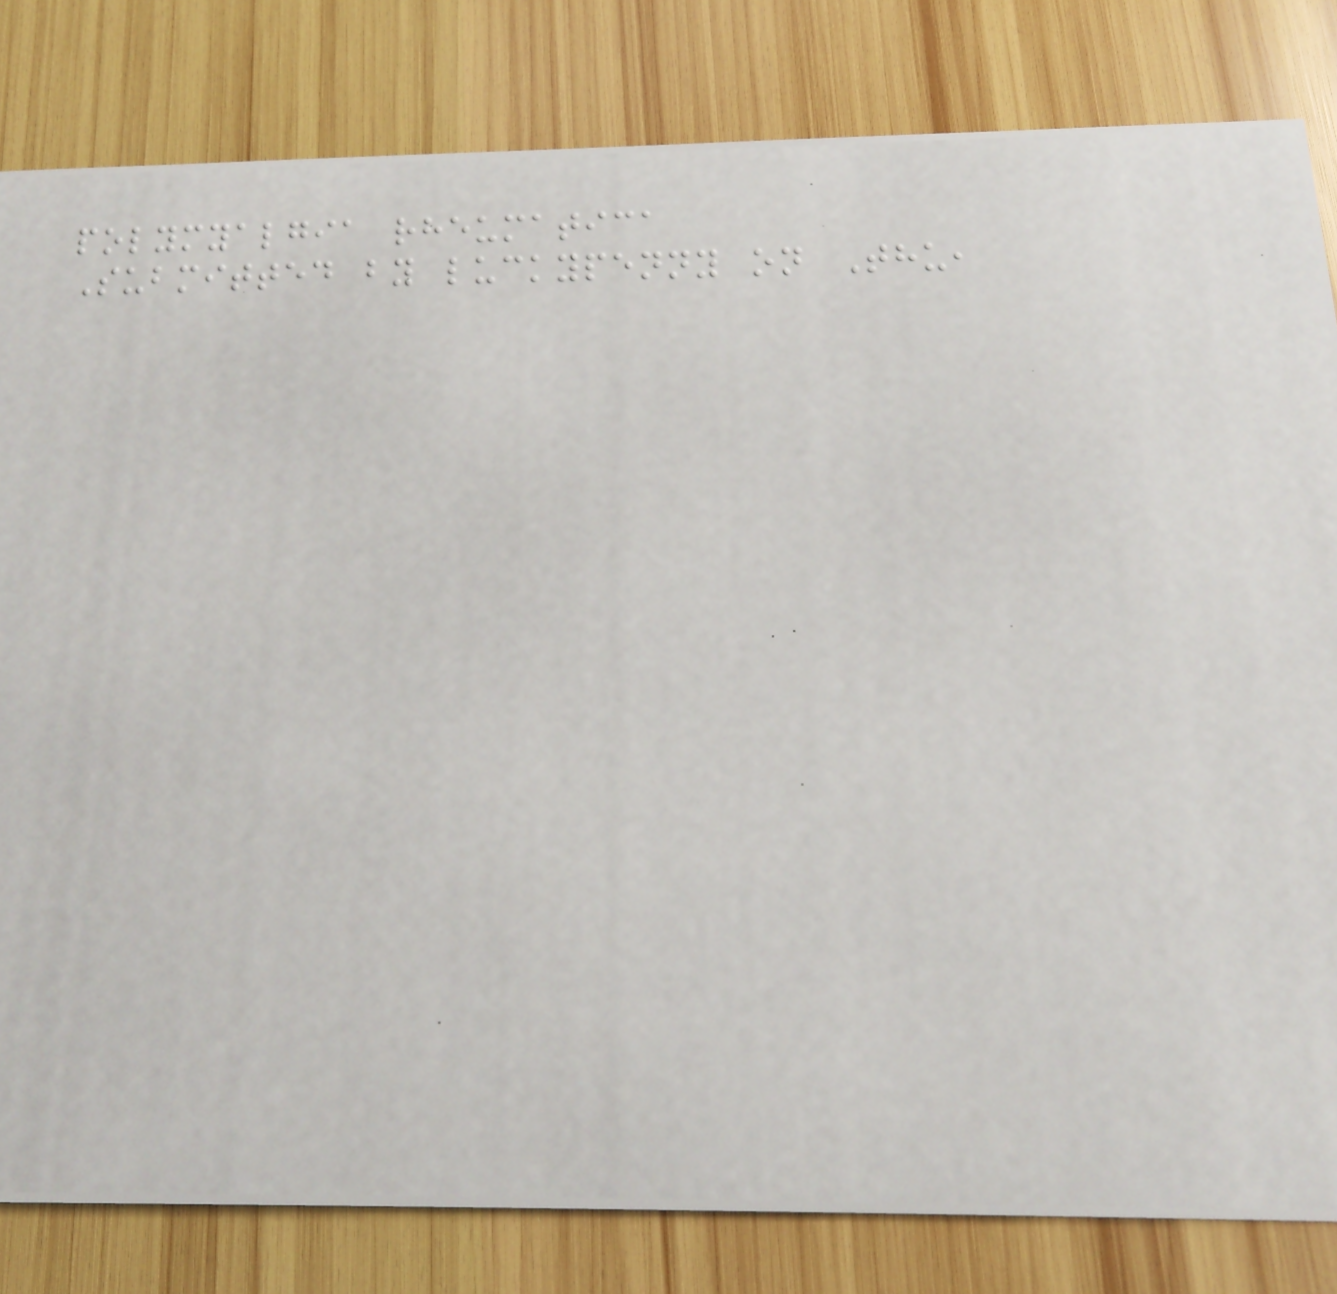polymyalgia rheumatica
Submitted by luckypenny on Thu,
